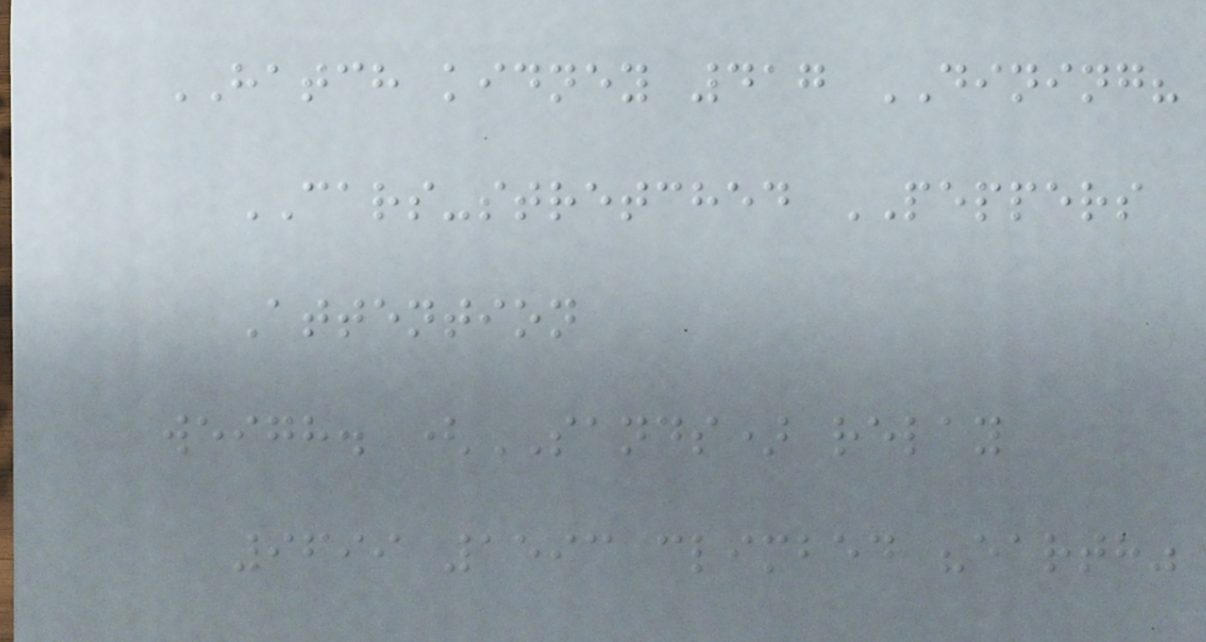HATCH kidney 417 DINING?
CARS-stretched PEPPERS
Attention
weigh. (SANDS) relay
9699 1593 climbed "earth"
